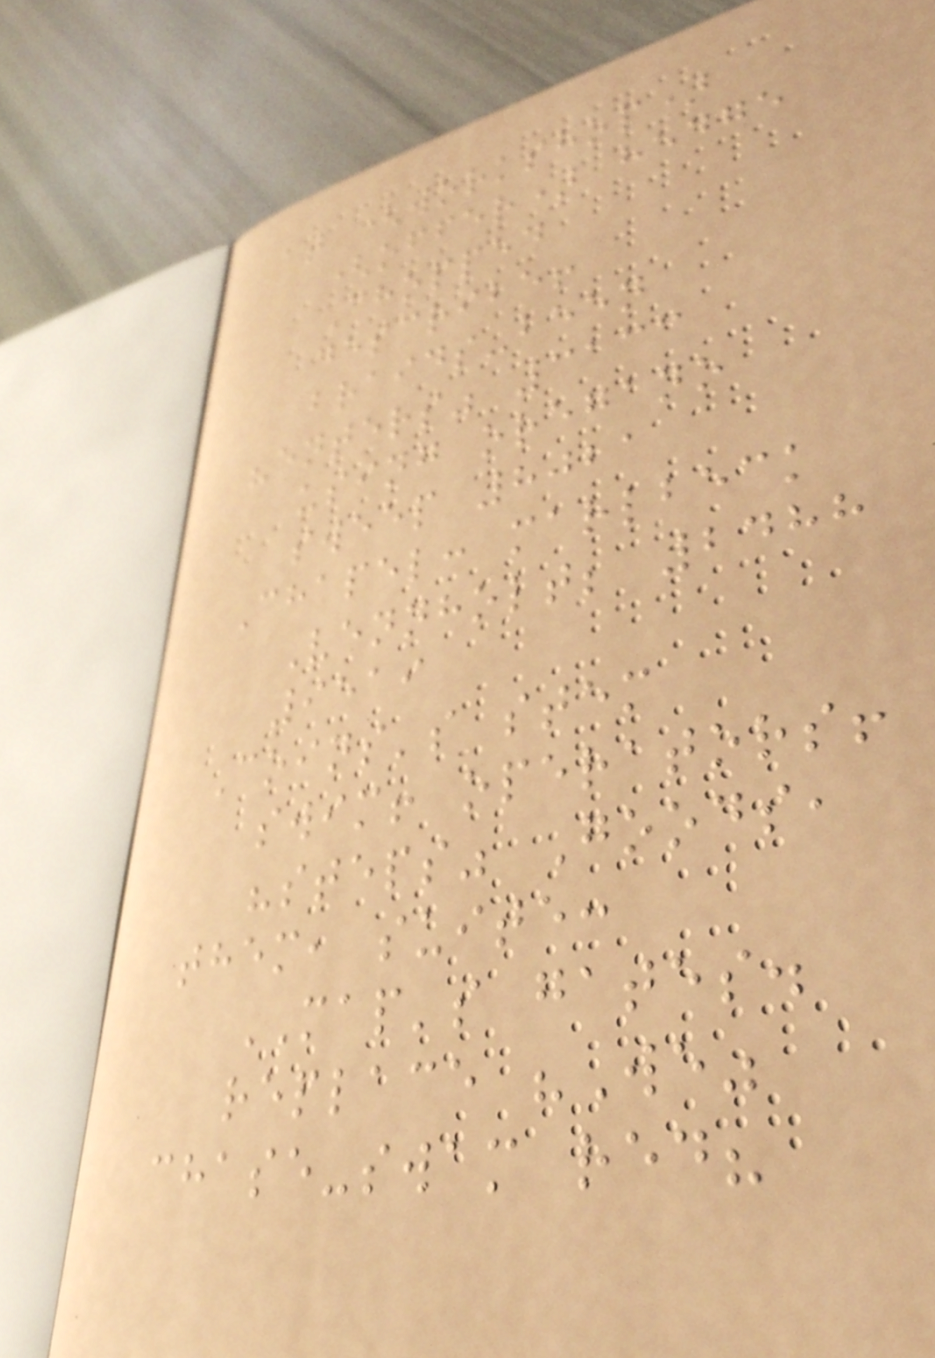at (workshop)
(offer) hedge
Chopped
describe!
braids-been
"enters" 3133
using oregano
sweep 8021
Chapel: marlbeck
Vennholt; 2488
9519
Coins's stem
swim! operators!
"steps" Goods,
them, suite:
MAP's gates.
replace "We"
chase-swam red?
